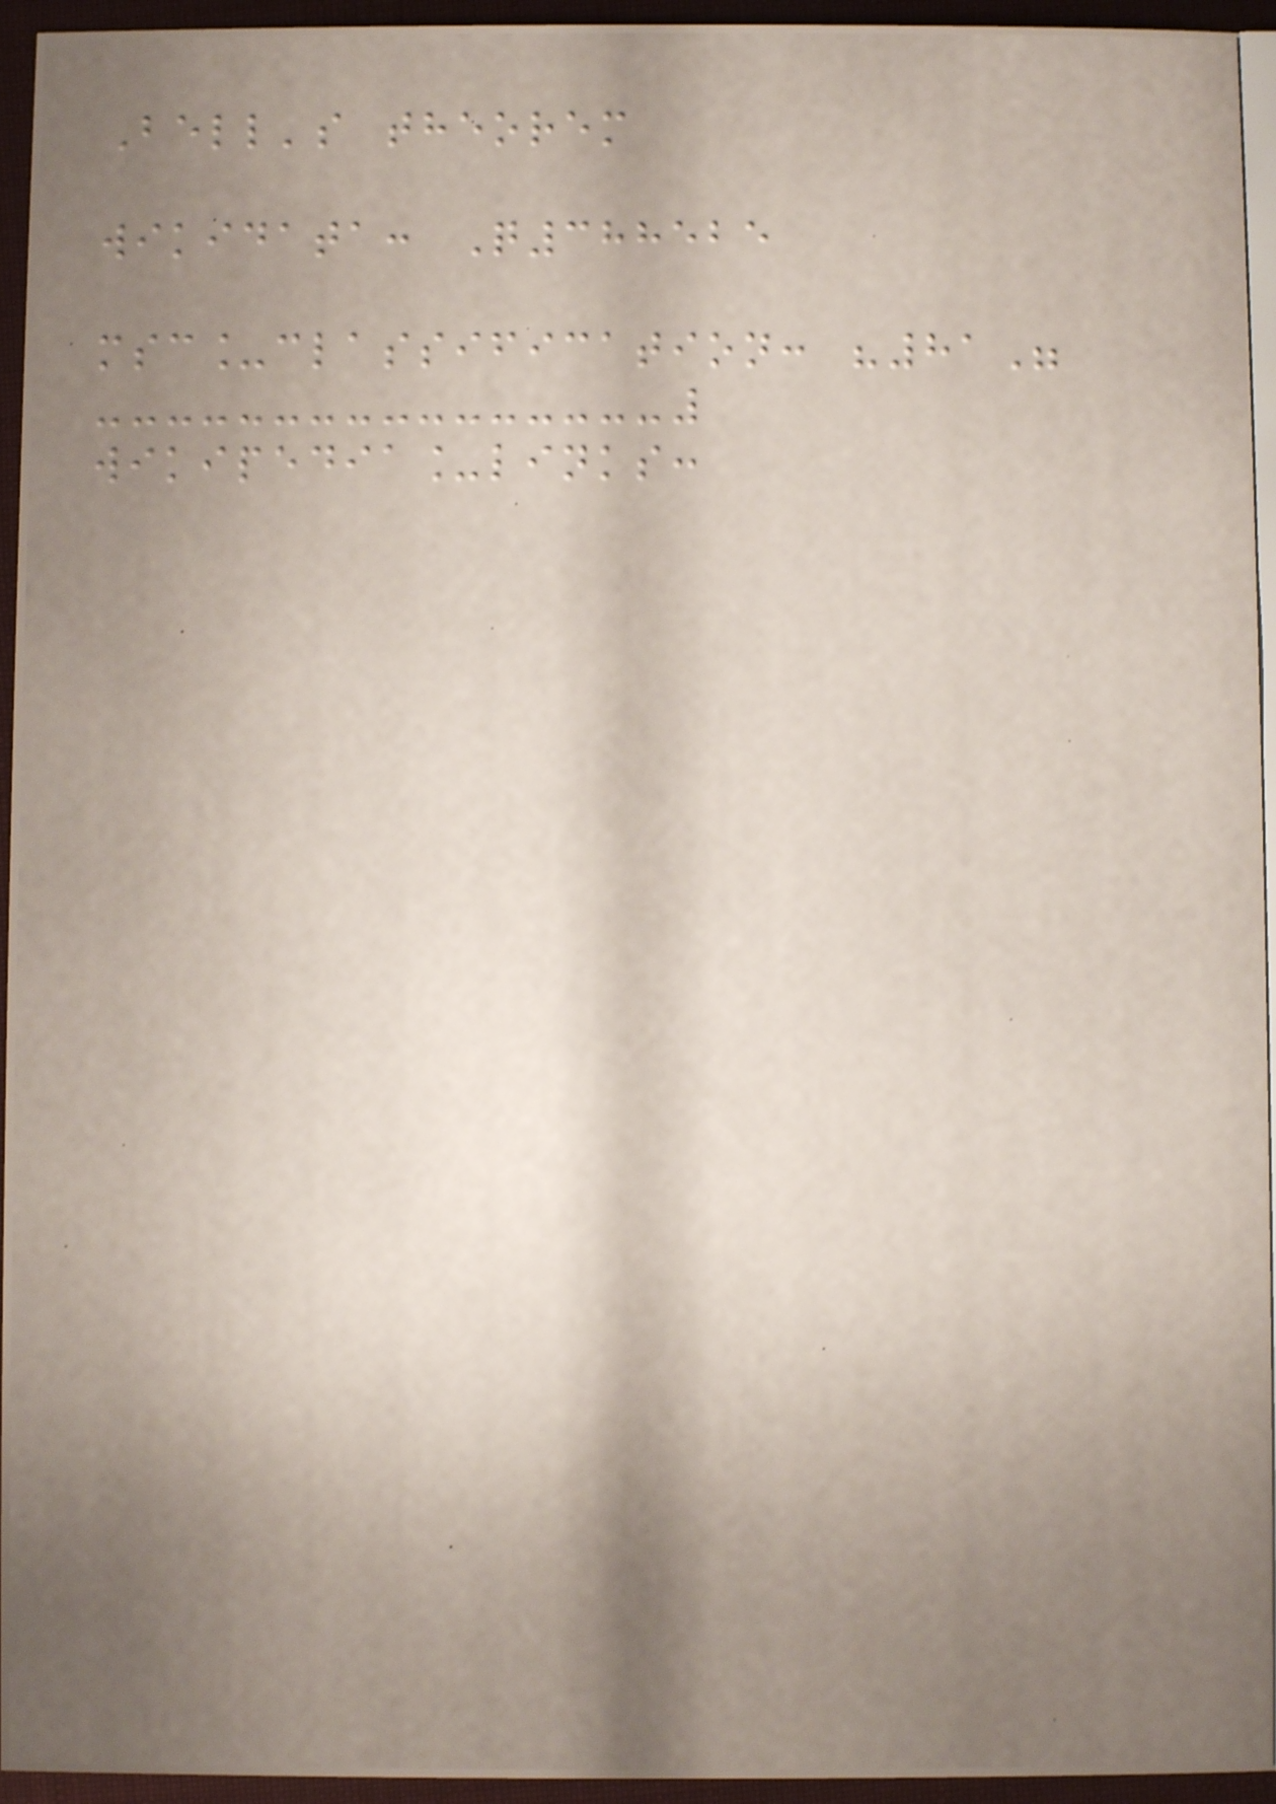Bell's theorem
wikidata: Q388525
msc_classification: "81"
wikipedia_links:
